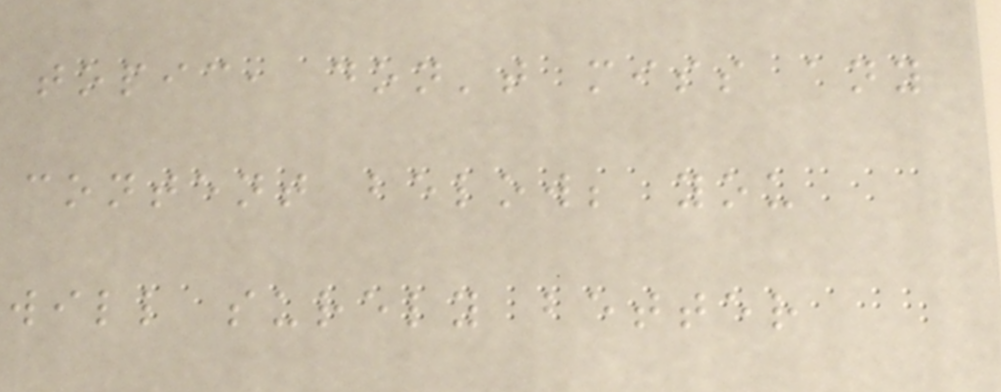topic, don't miss any
content below; you
will surely better
